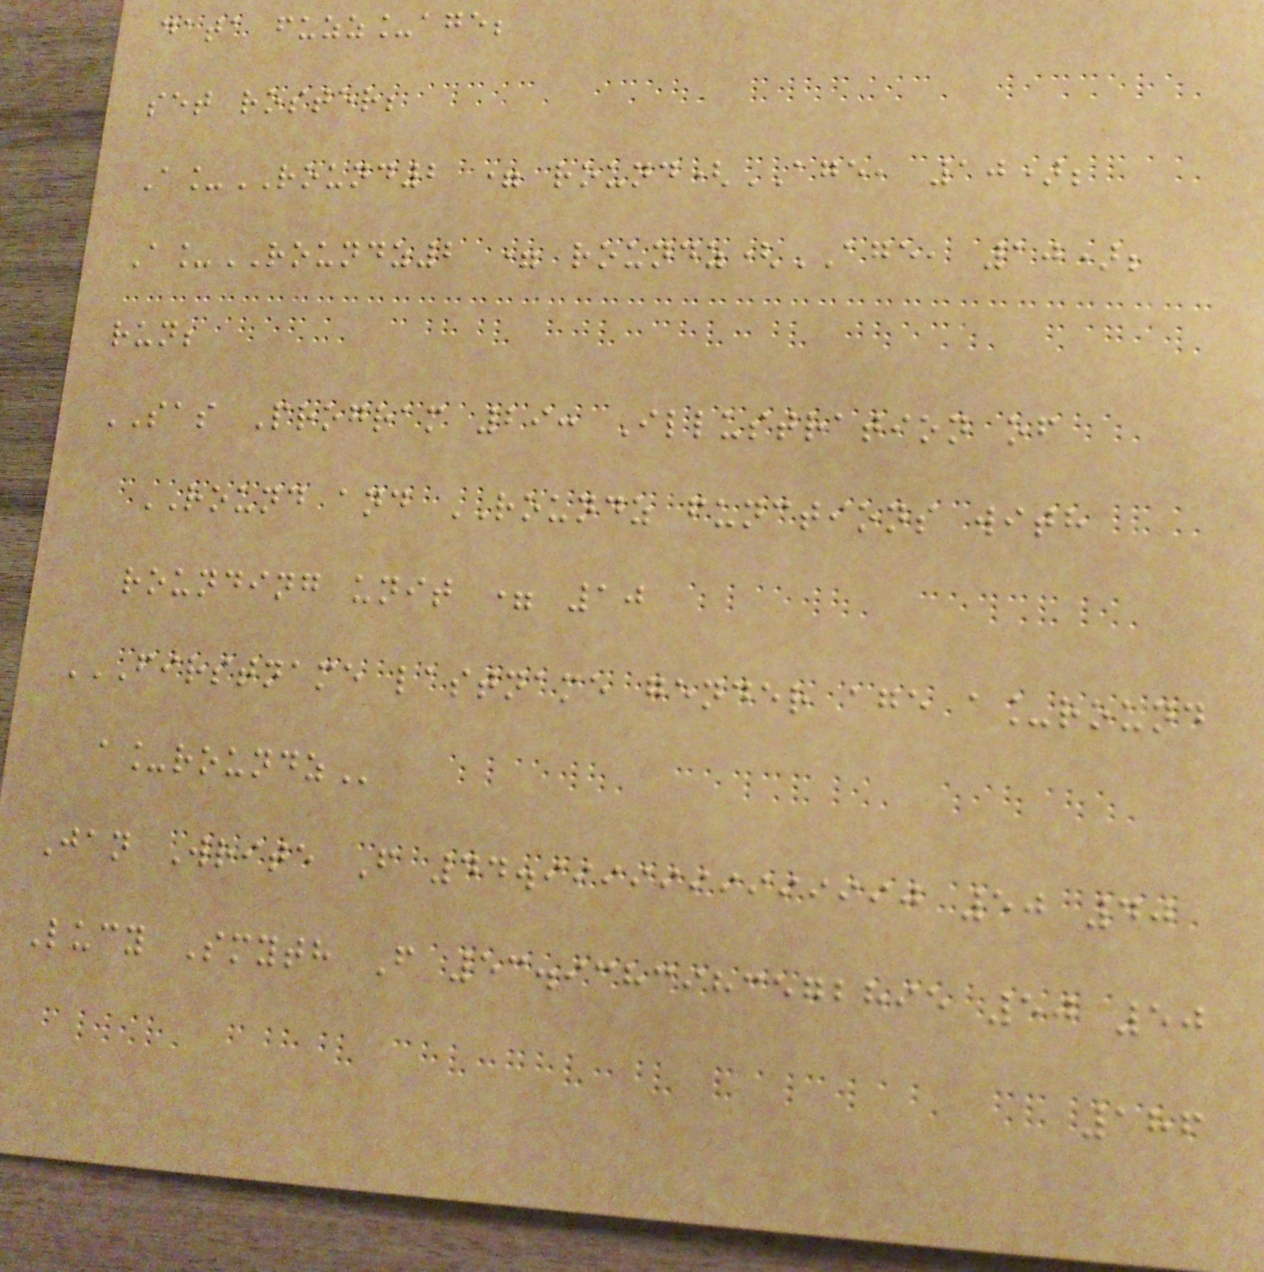data fuzz_age;
set roster;
A_ROUND2 = round(AGE, 10);
A_ROUNDZ2 = roundz(AGE, 10);
run;
SAS Program 29: Illustration of
ROUND and ROUNDZ functions with
rounding unit = 10
FIRSTNAME LASTNAME GENDER AGE A_ROUND
A_ROUNDZ
Jan Write F 44.9999999999990 50 40
Lucy Smyth F 53.9383983572895 50 50
186
